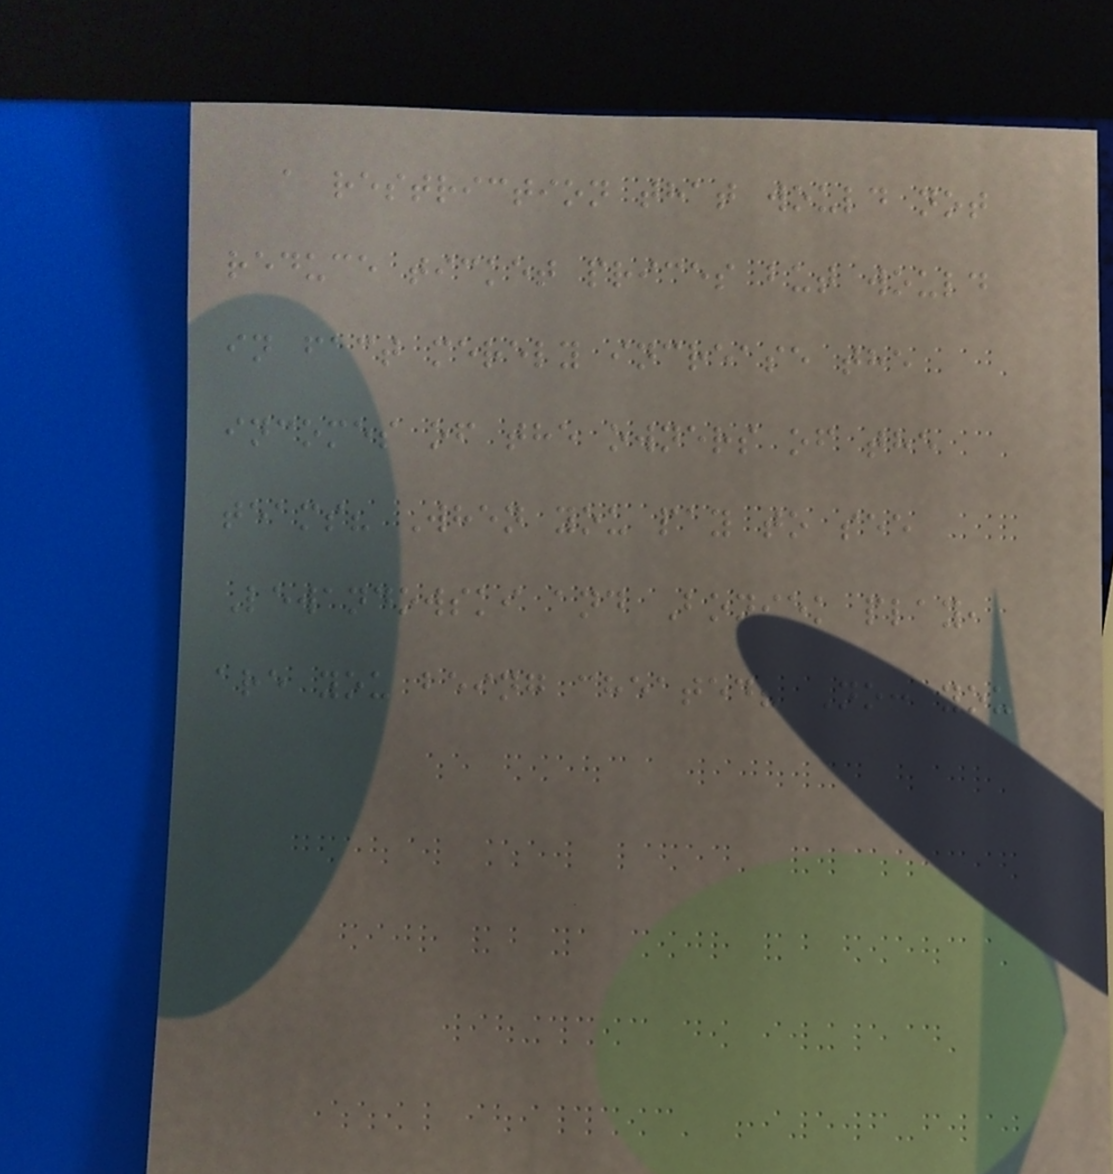a restriction that would not
reduce ticket prices but would
in fact merely increase the
incomes of the owners of the
teams? When you pay to see
Lewandowski and Boniek play,
are you being cheated? No: you
